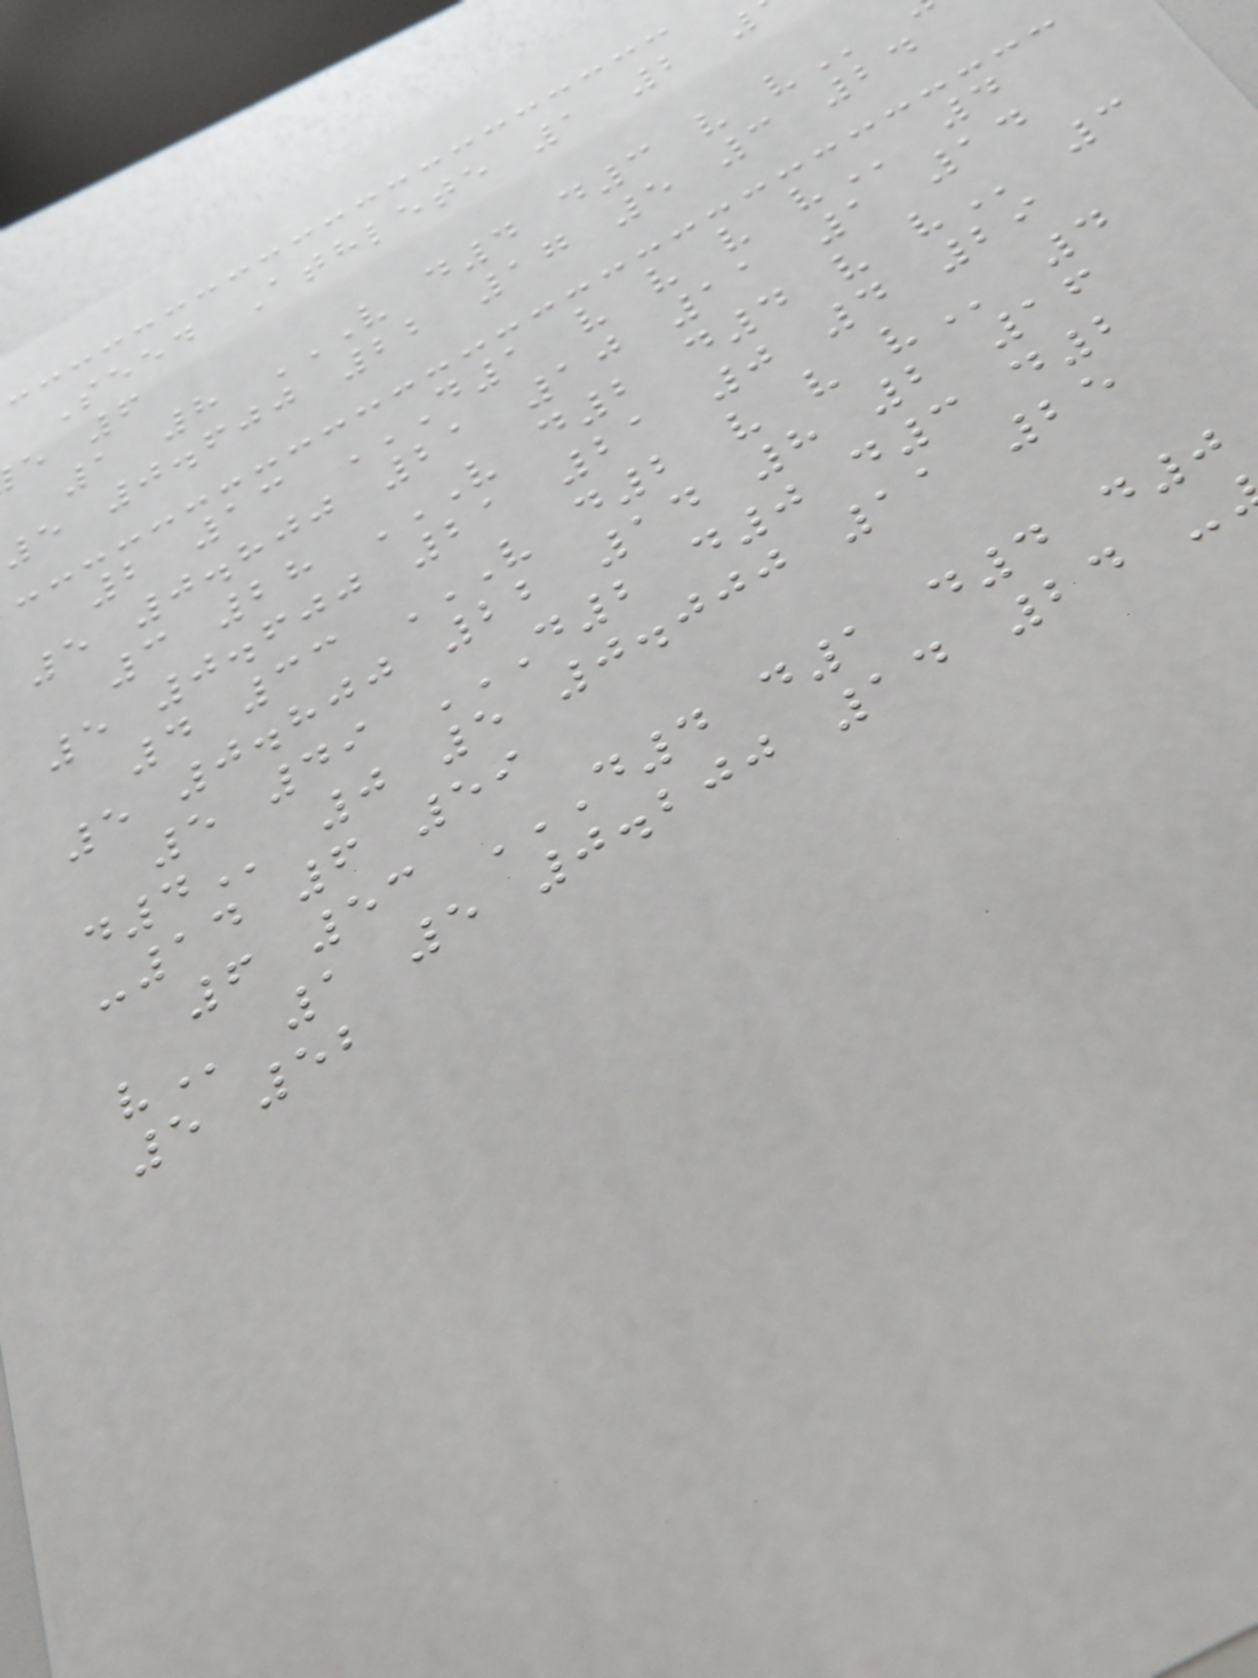Seed Athlete 1 2
e 6
1 8 V D4 D3 V V
5 0.600 22 17 5 3 24
2 13 D1 V V V V 4
5 0.800 21 10 11 1 14
3 28 V D2 D4 V V 3
5 0.600 21 21 0 4 29
4 33 V D2 V V V 4
5 0.800 22 14 8 2 16
5 49 D2 D0 D3 D2
0 5 0.000 11 25
-14 6 59
6 53 D4 D1 D4 D0
1 5 0.200 14 24 -
5 52
